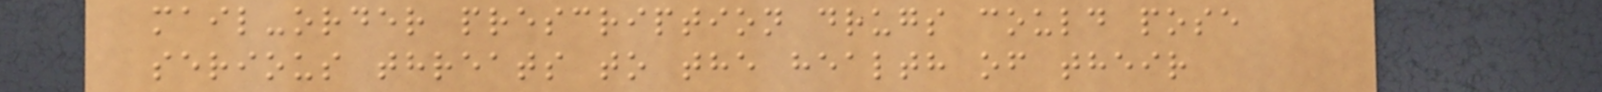mail-order prescription drugs could pose
serious threats to the health of their
